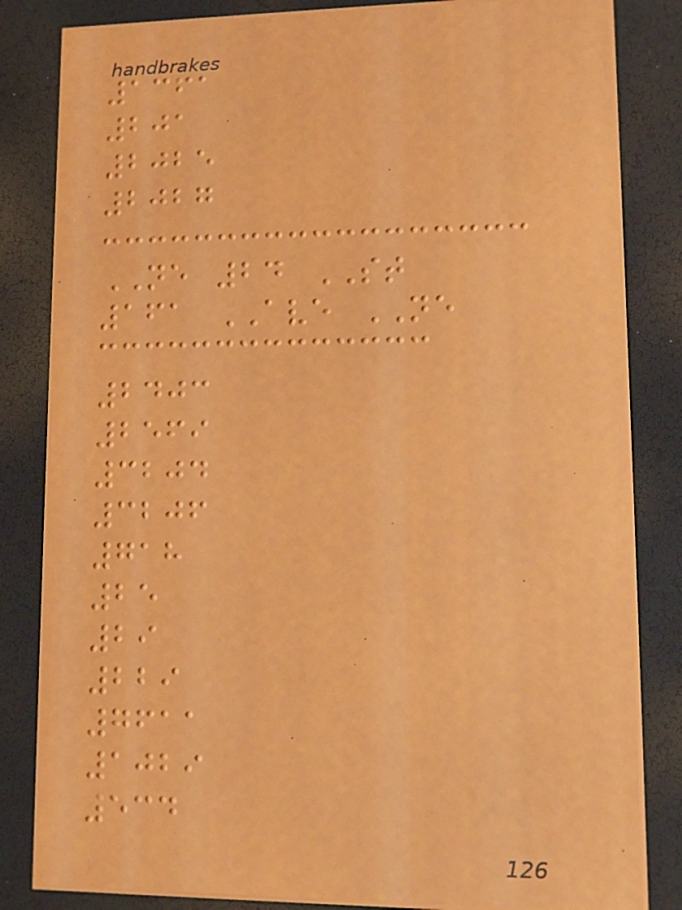1361
201
2025
2027
NE 24 ST
161 AVE NE
2403
2569
3204
3206
718
25
29
229
7611
1029
534
